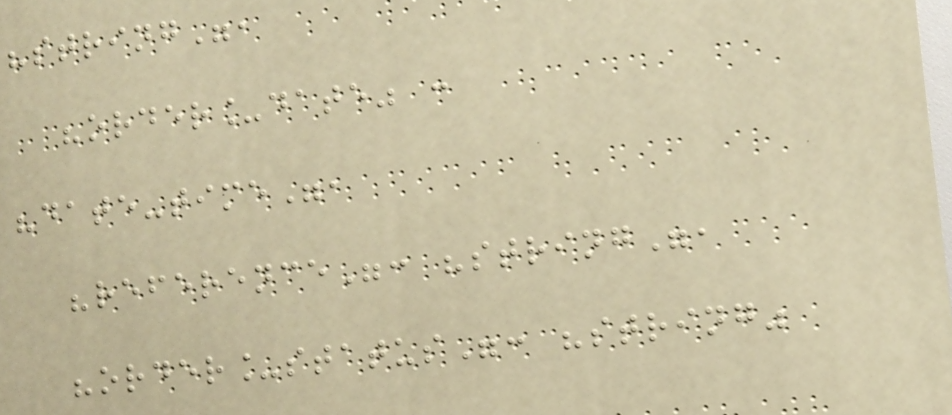"string",
"order_date" :
"date-time",
"reference": "string",
"order_status": "string"
